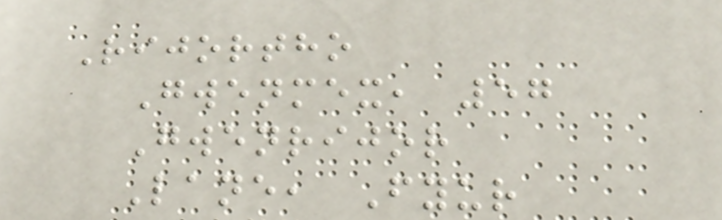Rijortho
Gwenmex, 57
Gwenrijor
Lane, Fyur
